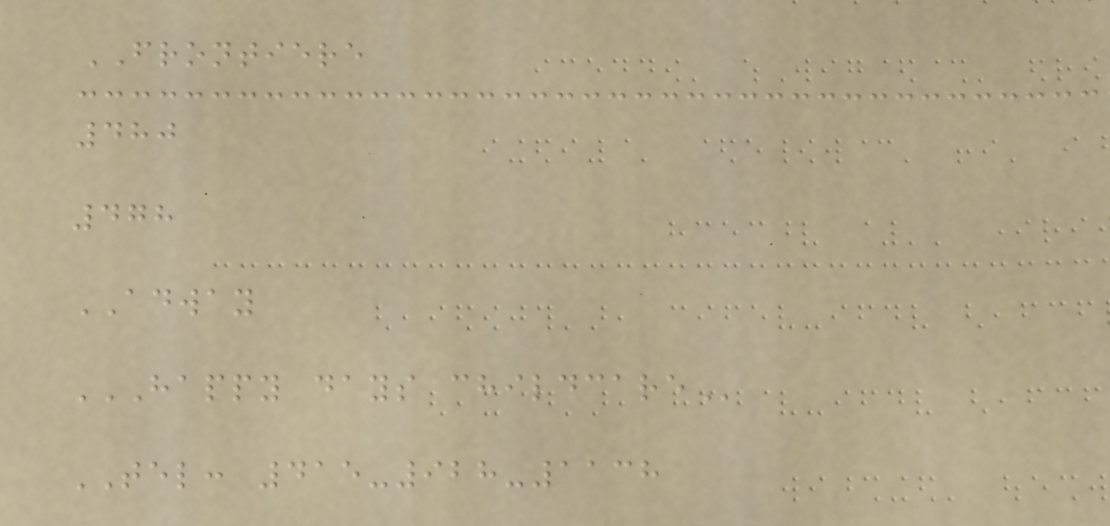FRONTIERE
480
478
ADWAY
HAPPY DAYS CHILDCARE
TEL: 415-928-1138
